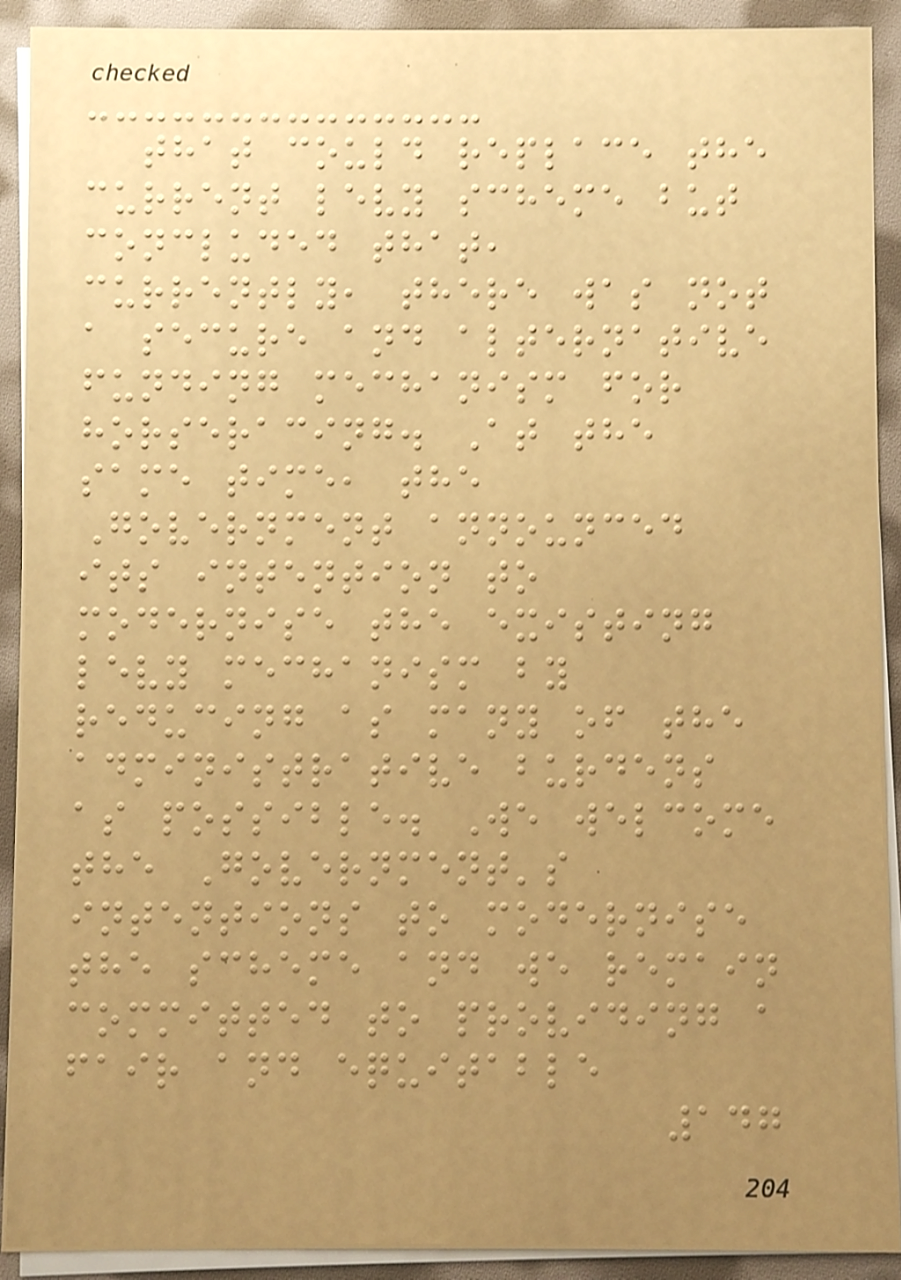that could replace the
current levy scheme but
concluded that,
currently, there was not
a secure and alternative
funding mechanism for
horseracing. At the
same time, the
Government announced
its intention to
modernise the existing
levy mechanism by
reducing as many of the
administrative burdens
as possible. We welcome
the Government's
intentions to modernise
the scheme and we remain
committed to providing a
fair and equitable
147
